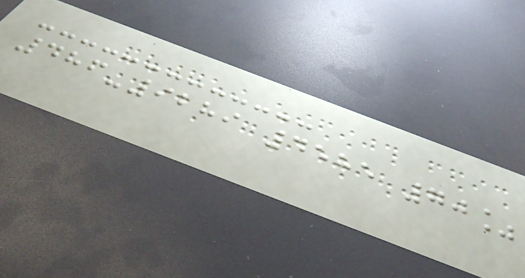486-9289 4585 70%
